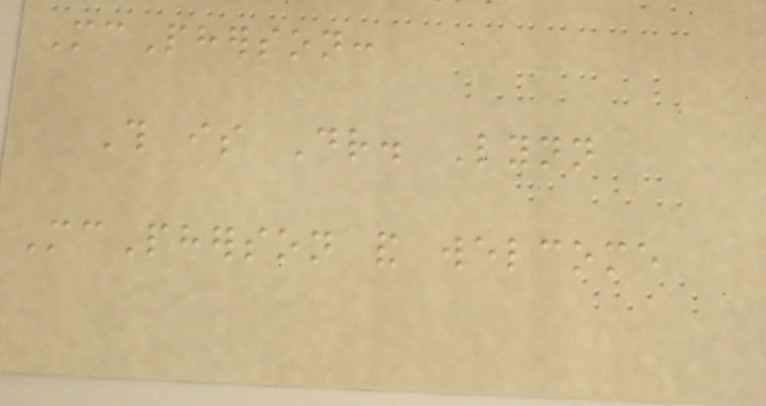McPherson:
This is Dr. Lynn
McPherson and welcome
